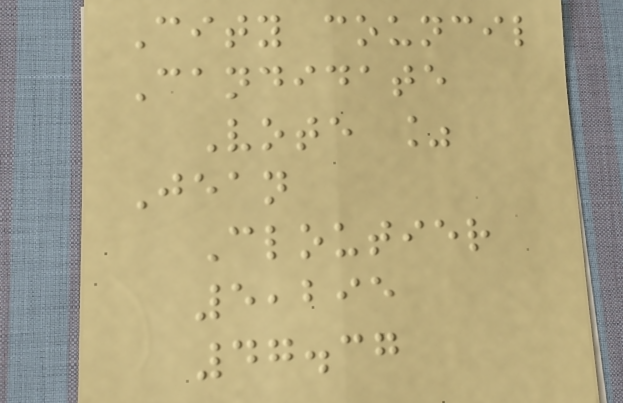City council
Candidate
Vote %
Jean
Cloutier
5,295
47.37
